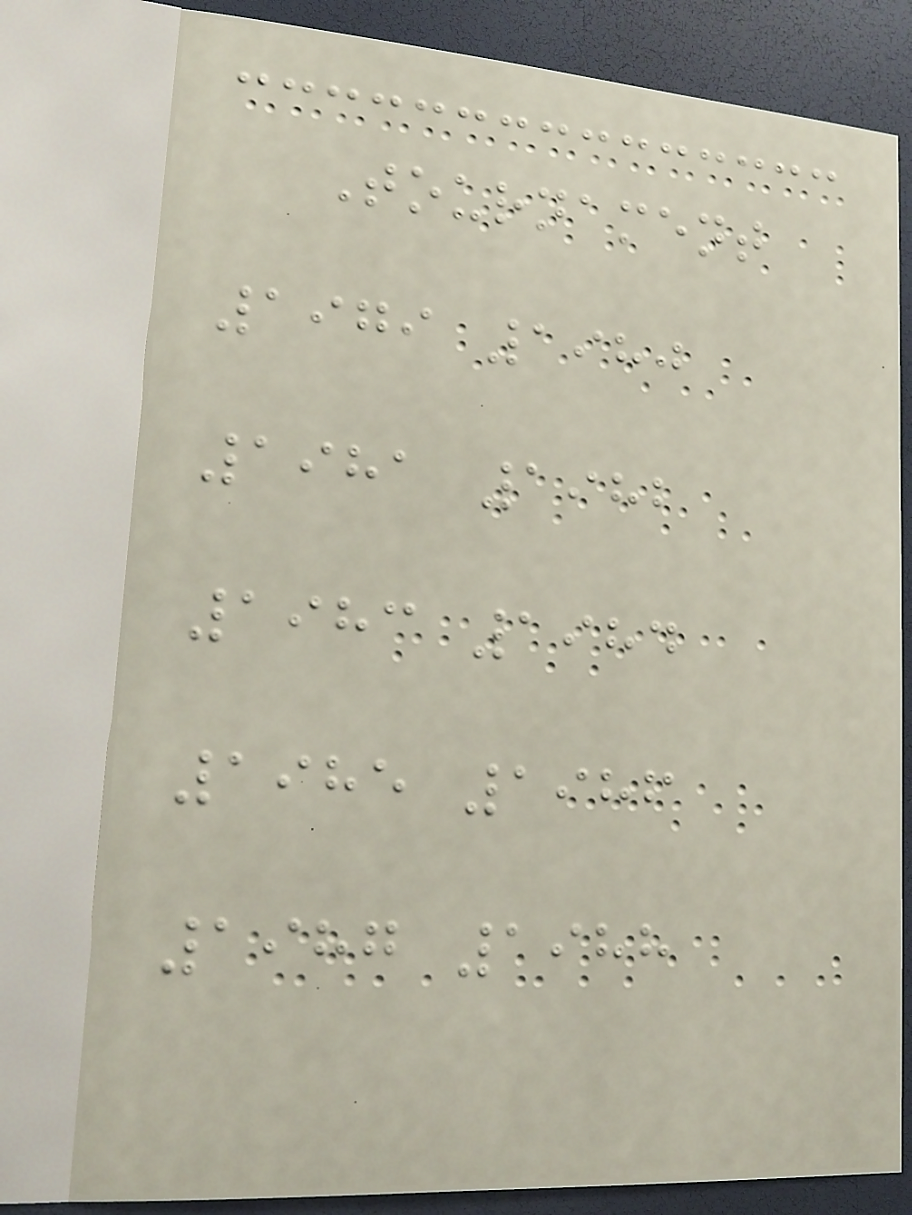Tournament
1979 1980
1981 1982
1983 1984
1985 1986
1987 1988
